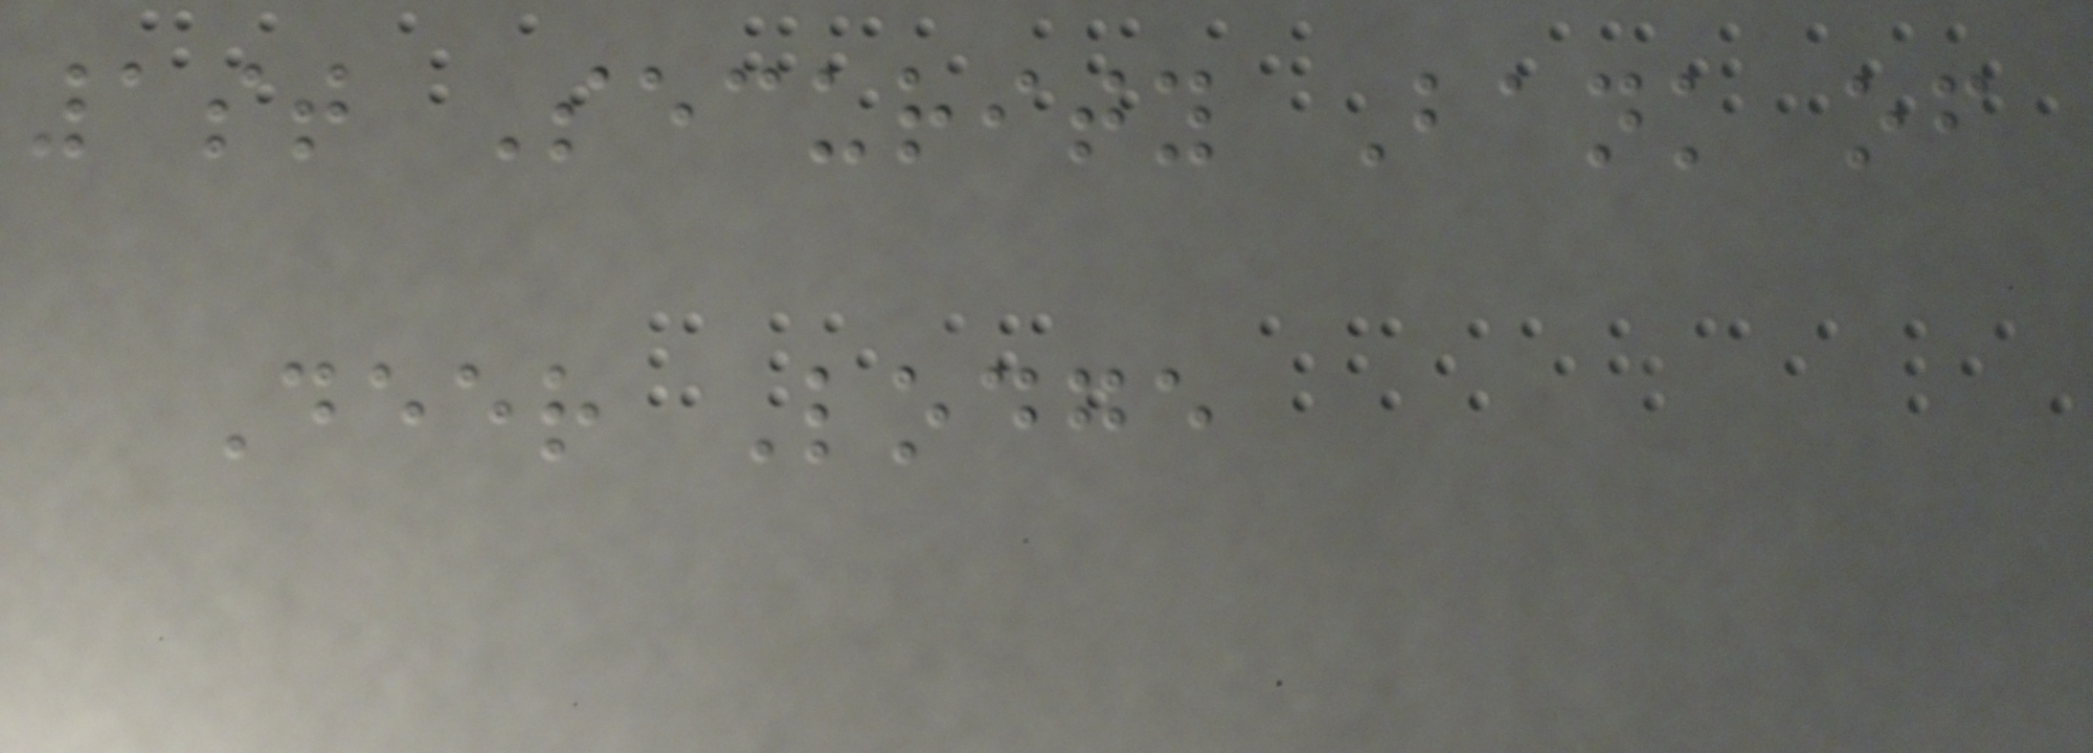1st Security Bank of
Deer Lodge
